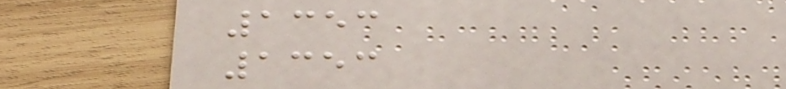1353
1353
